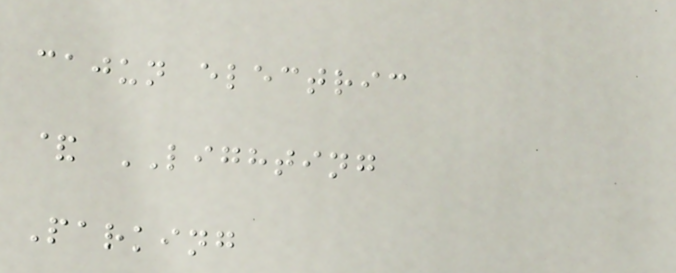cajun electric
& LIGHTING
Parking
